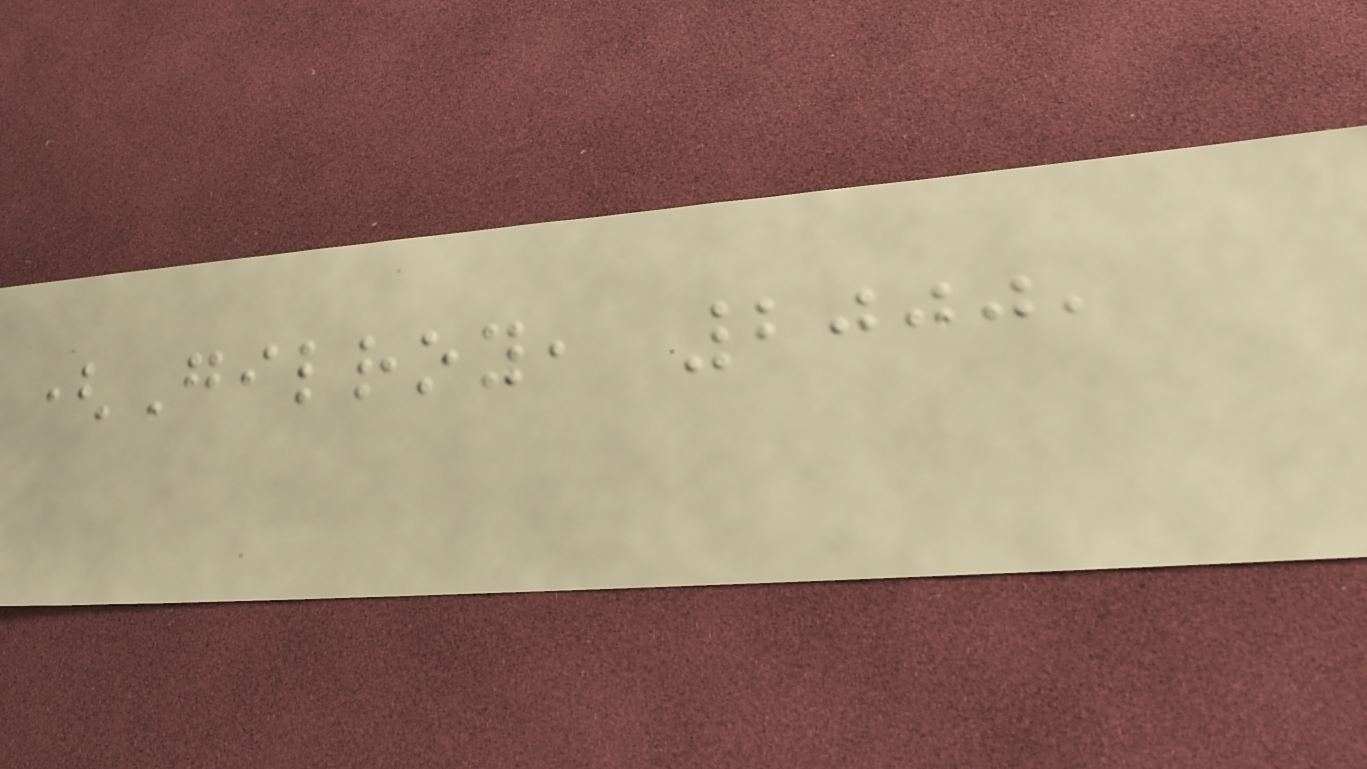(Gilroy, 2000,
